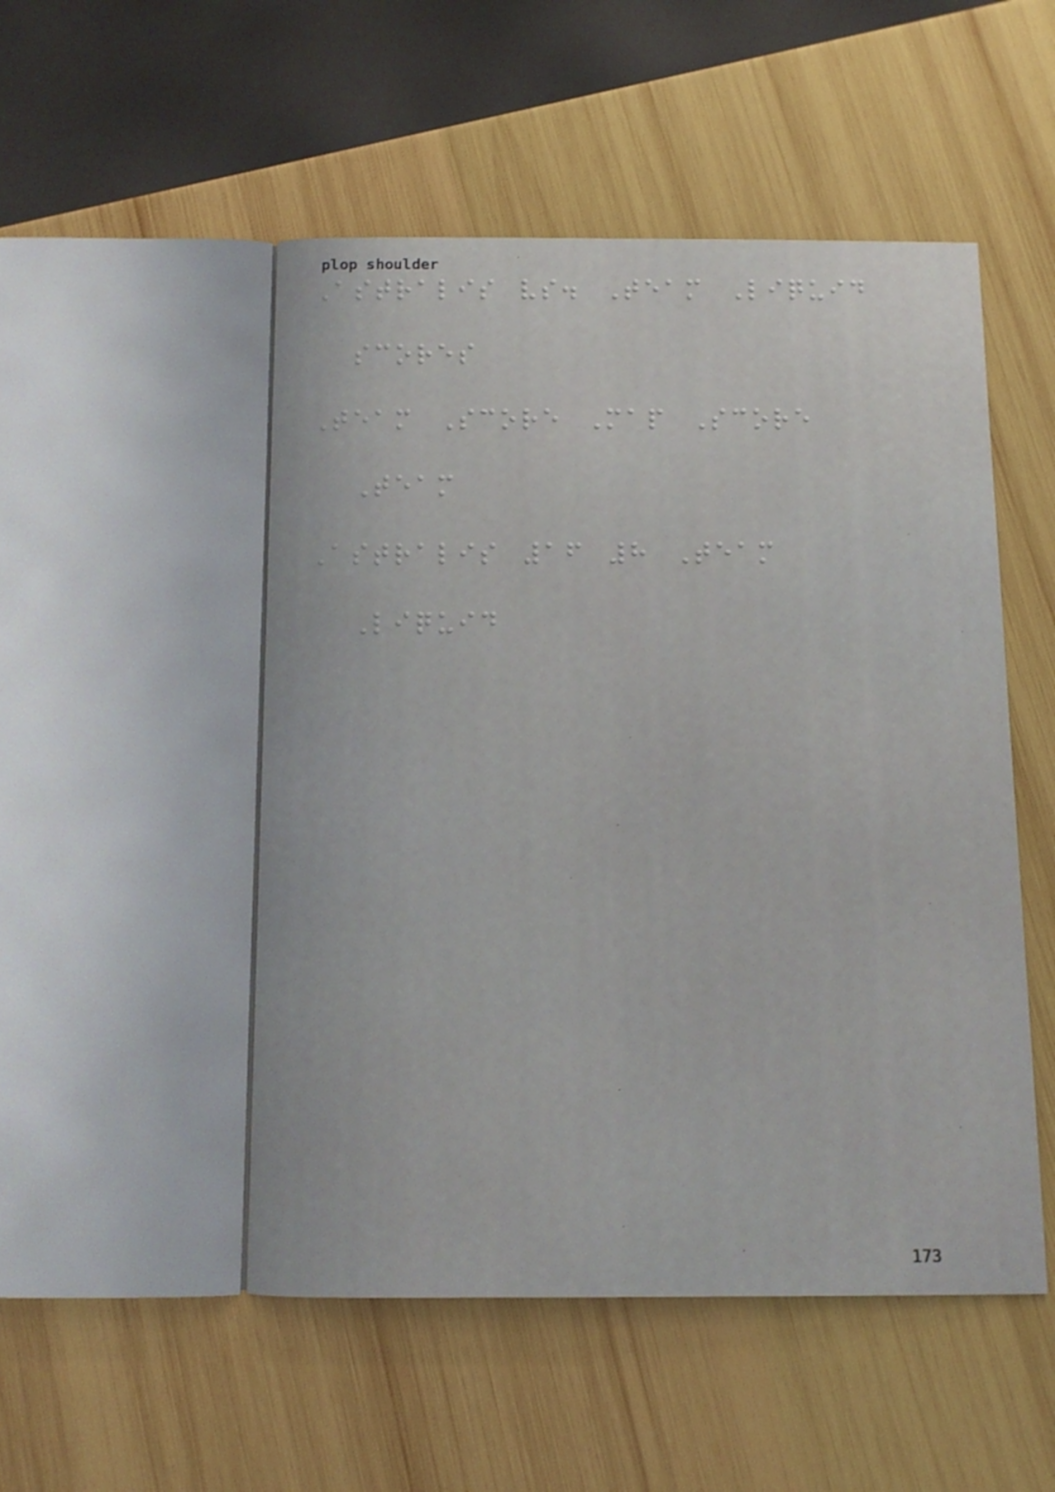Astralis vs. Team Liquid
scores
Team Score Map Score
Team
Astralis 16 8 Team
Liquid
